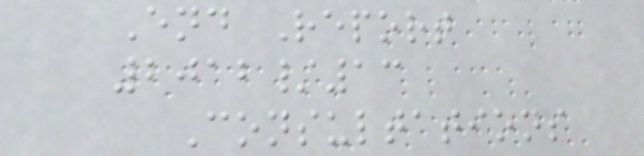End Report
2012/13
Consultations
